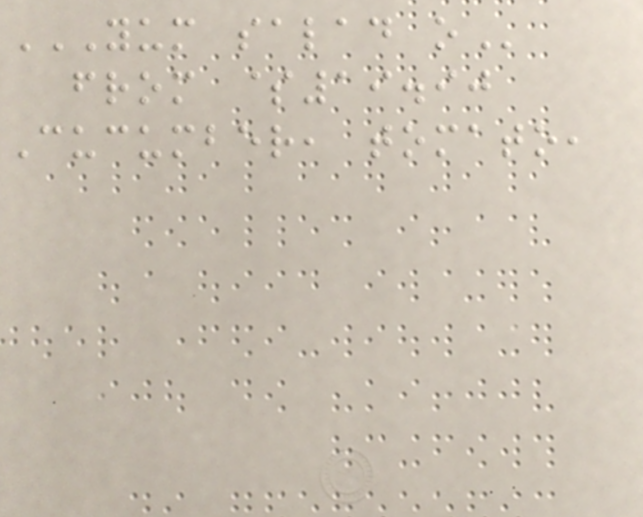YUM SALAD O
from $19.90
Cucumber, tomato,
